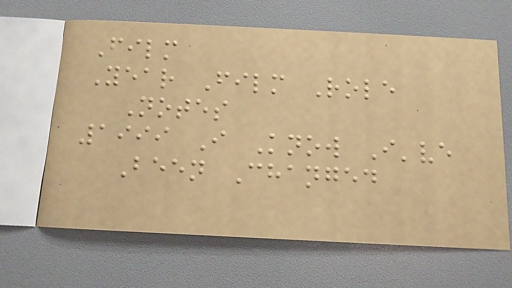Film
Year Film Role
Notes
1999 I Know I've
Been Changed
